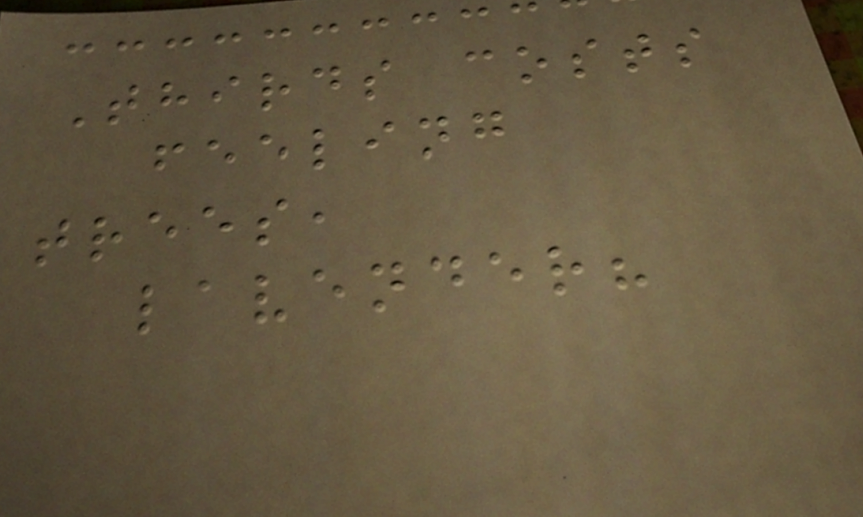Thirds costs
feeling
trees,
lavender?
